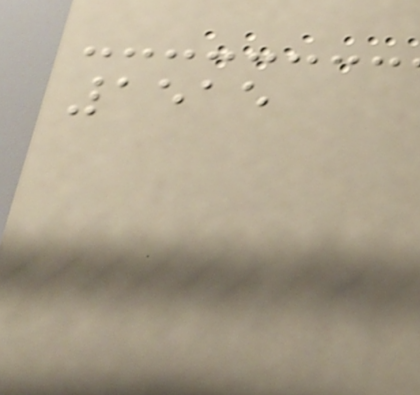1515
